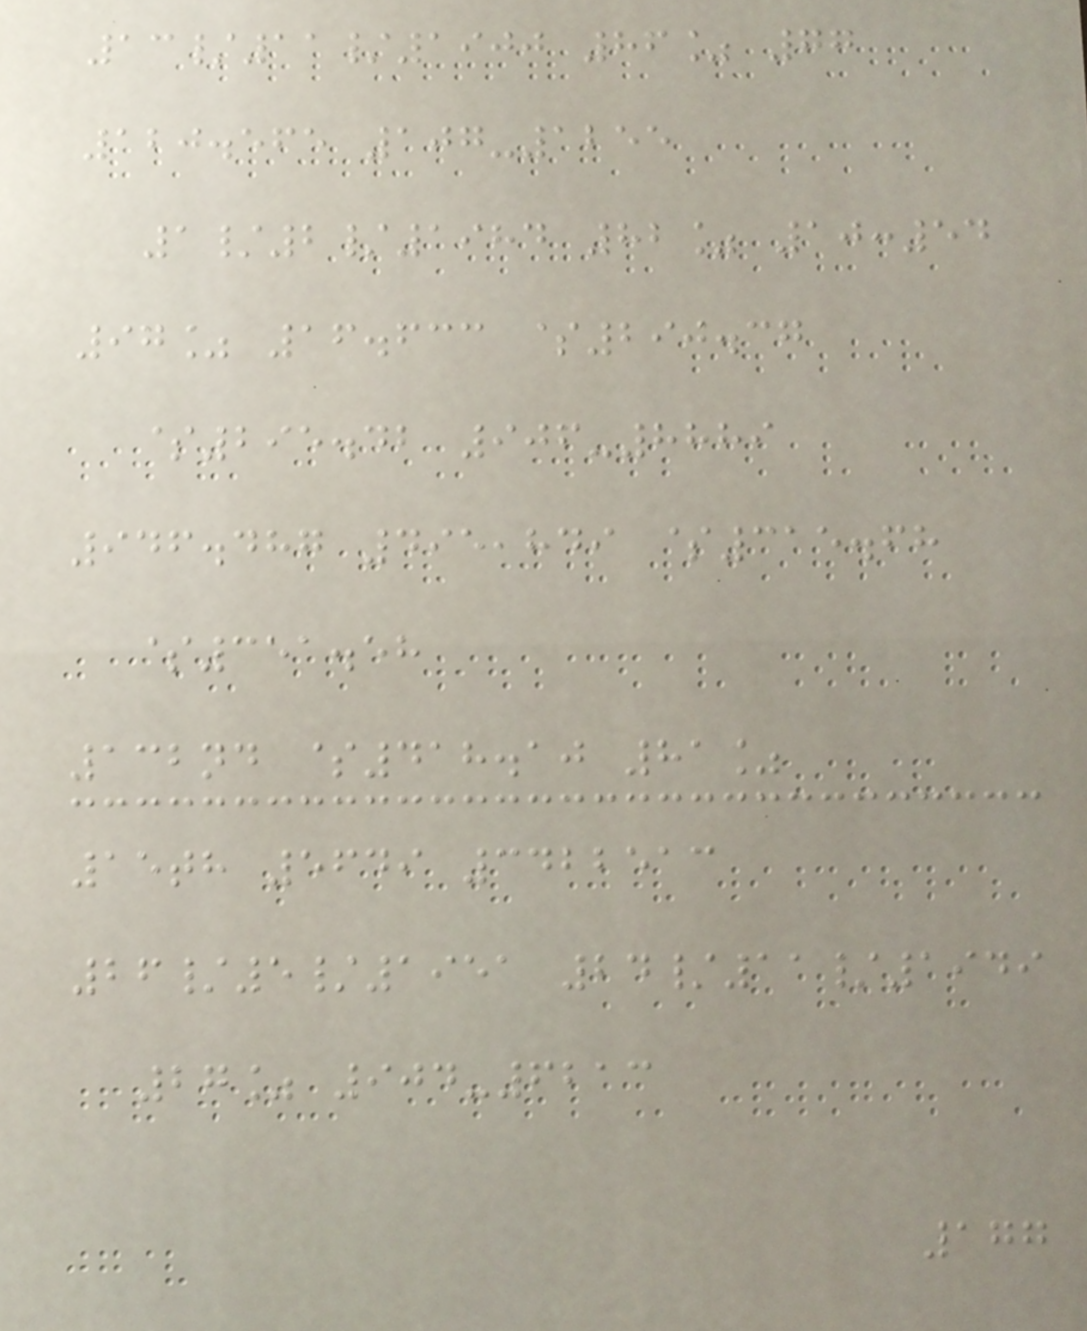13/11/1900 86% 77
120.565 107-1255
1/2/1984 82% 10:54
97% 16.633 $290.37
$295.42 906-8889
946.487 495,849 $315.68
$351.58
132nd $418.10 81%
15th 5649 3422513
26/5/1951 24/11/1949
27% 904-6213
177
